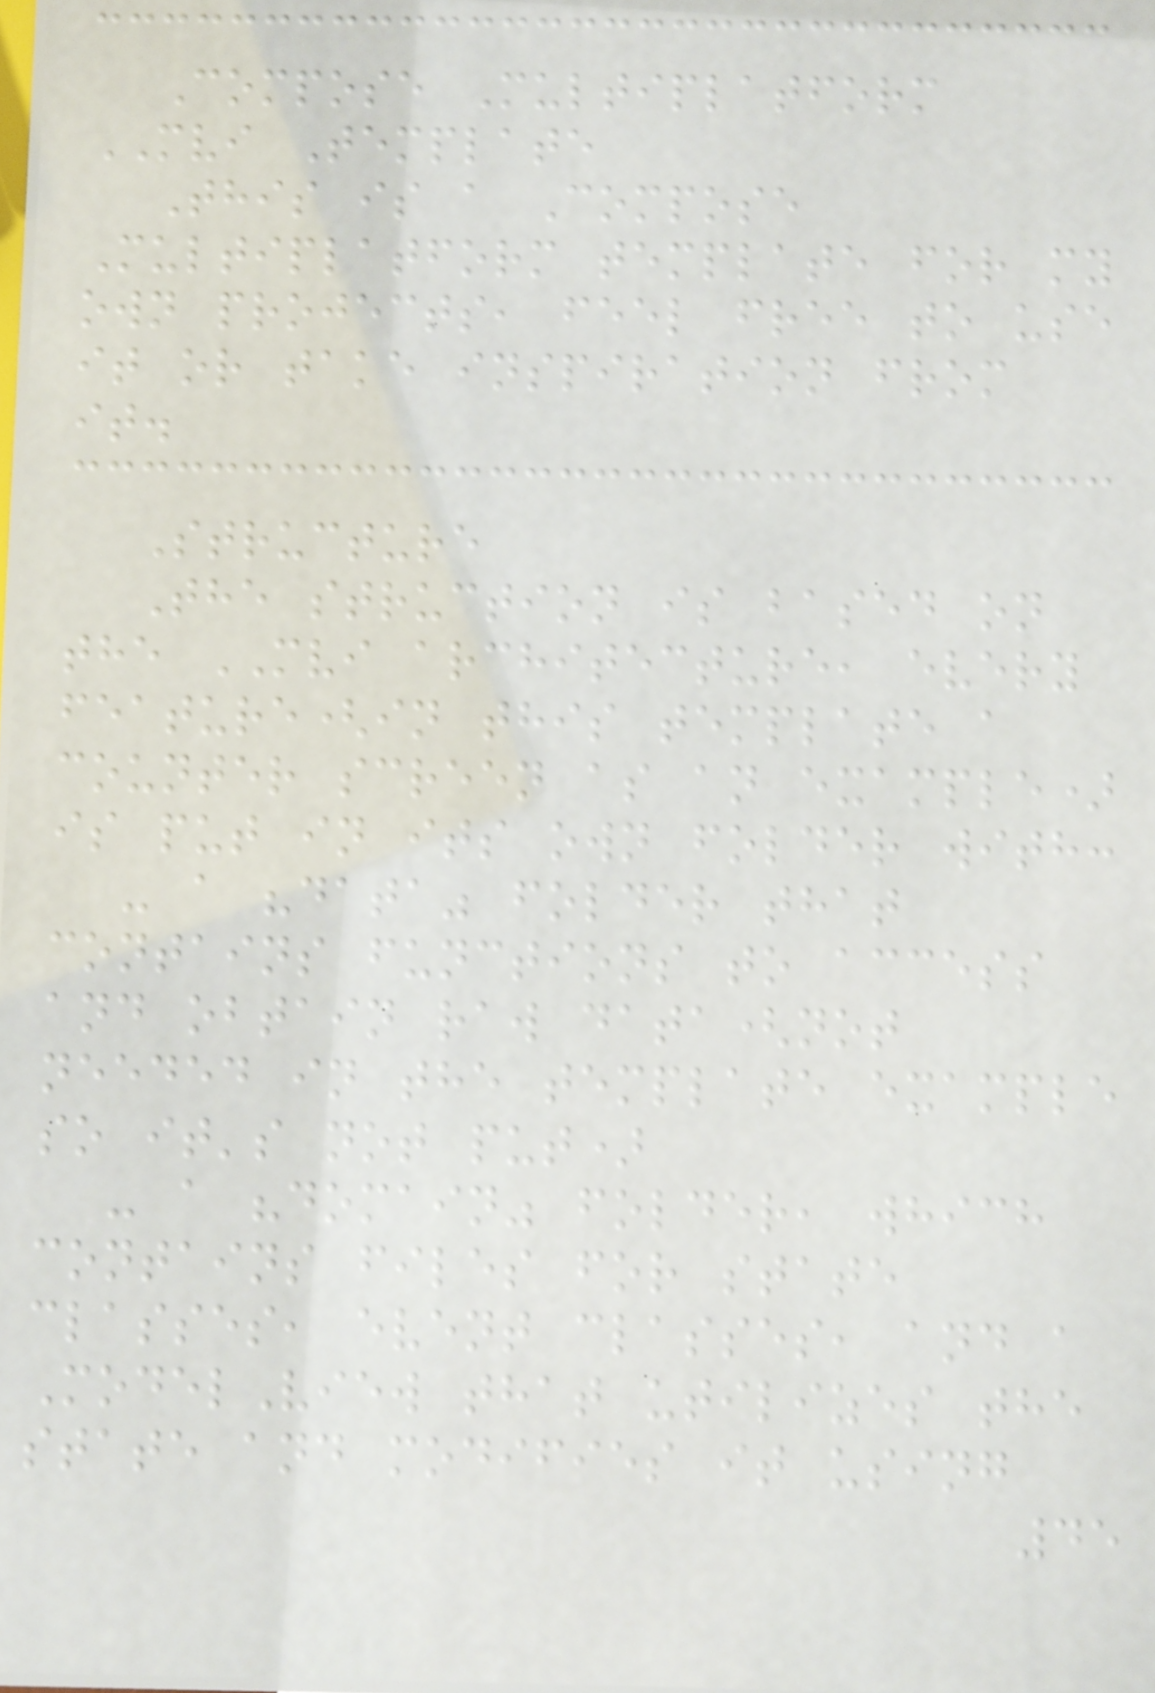Compose Multiplatform
MVI Template
This is a Compose
Multiplatform template for my
own projects, feel free to use
it or take inspiration from
it.
Structure
The struction is based on
the MVI architecture, every
feature(in this template a
counter screen as an example)
is put in its own folder with:
- a "data" folder that
contains functions to access
and obtain raw data(not
needed in the template example
so it's not put)
- a "domain" folder, which
contains files for state
classes, event classes, and a
ModelView that utilizes the
state and modifies it using
45
